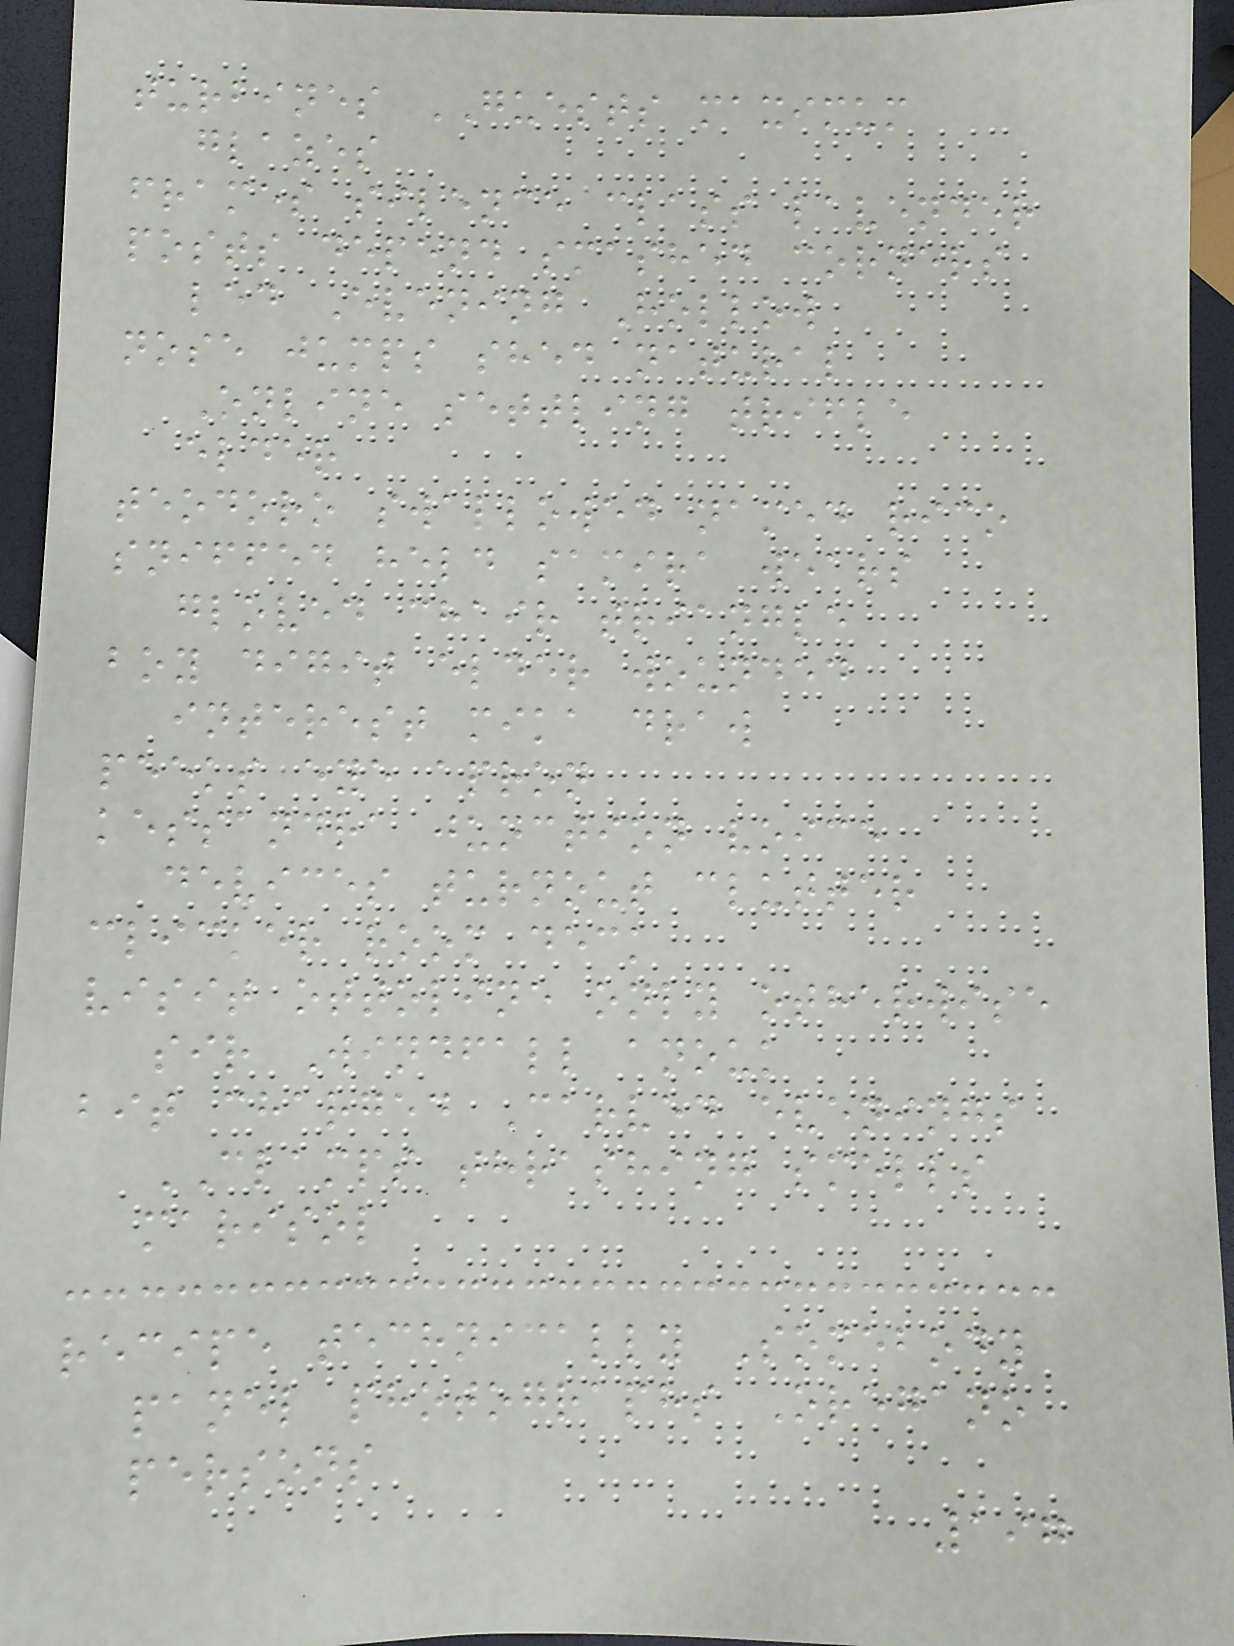turbines GUESTS maximum
glazes
frames silence class lavender
posts depend smashed corners
led Evening Hollow
nose jumps shed natural
Online settling trifle
elder
teodoro swallowed named rico
sniffed held samira wears
gloved chair triangle
boy digit elder wounded
interest mika draw
peeks eye apron
kessandra junction voice
devices turnout clutter
clicker room deck
visit ottoline only otherwise
sir Windfall anouk
bit charged Carved evenings
CLAMPS thrashing smells
marisol
recipe technically Somebody
panel photographs Oregano
persons
197
